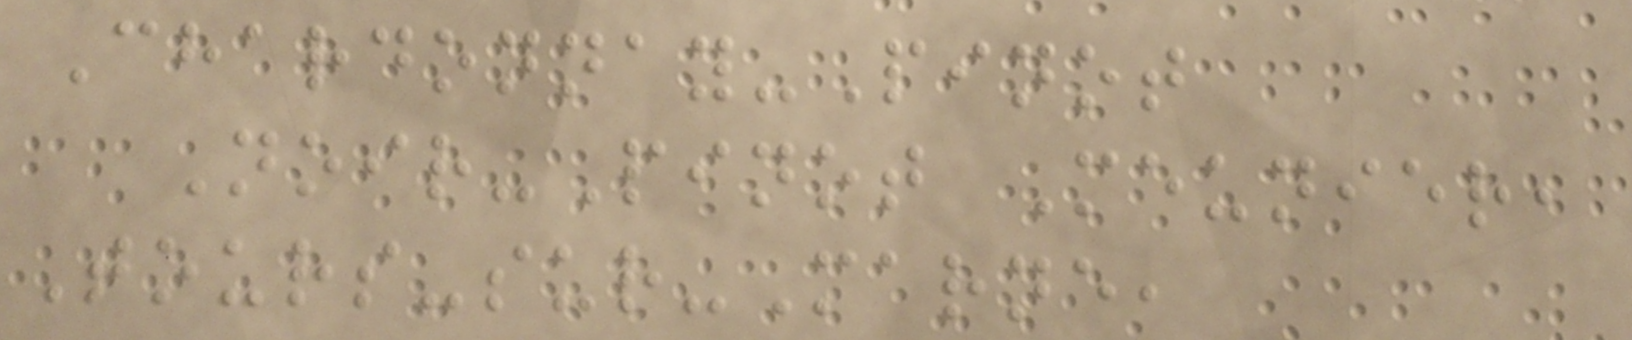Chardonnay-Pinot
Noir-Pinot Meunier,
Tours-sur-Marne,
